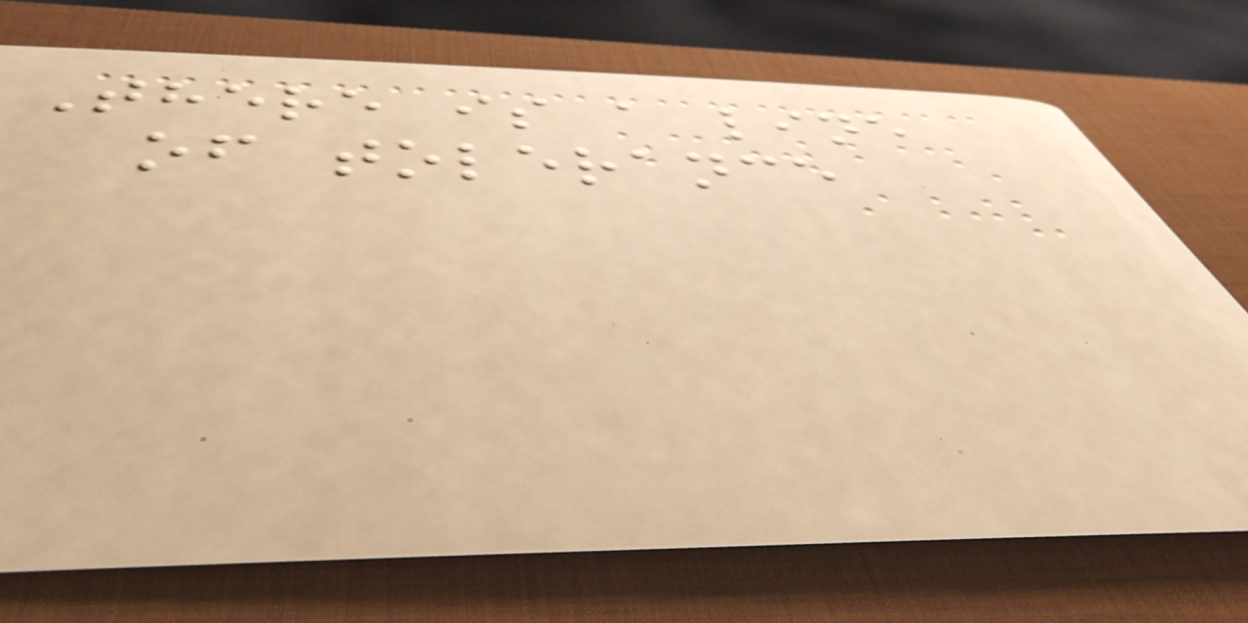There is a line
of tolerance
